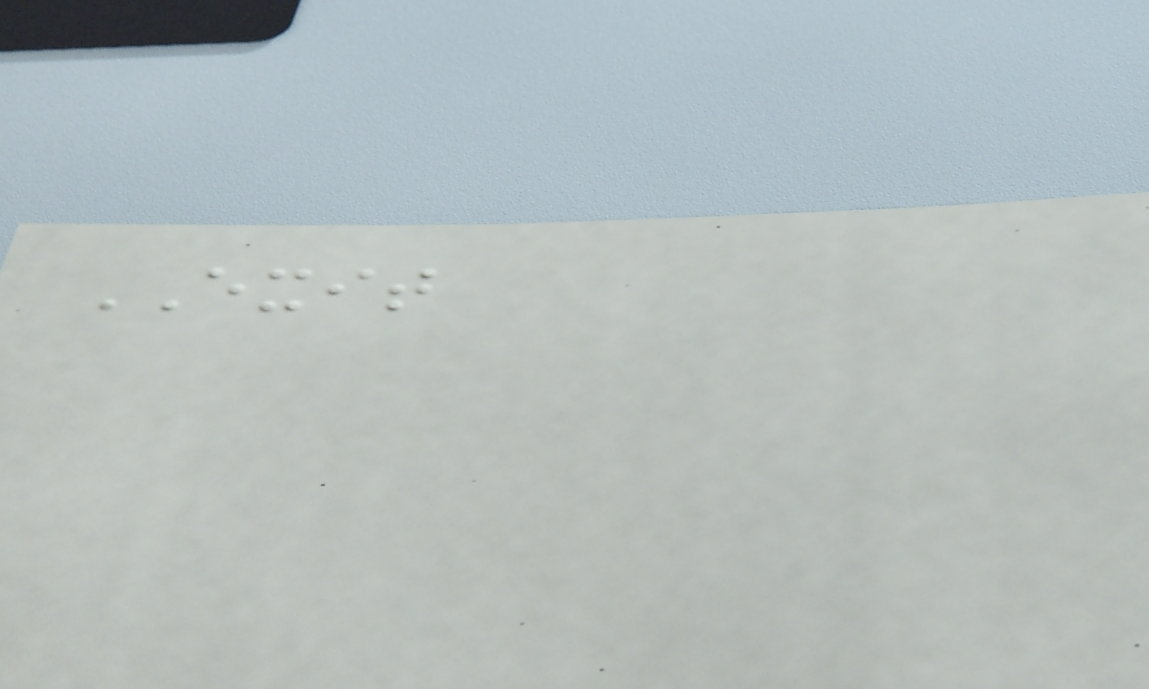EXIT
